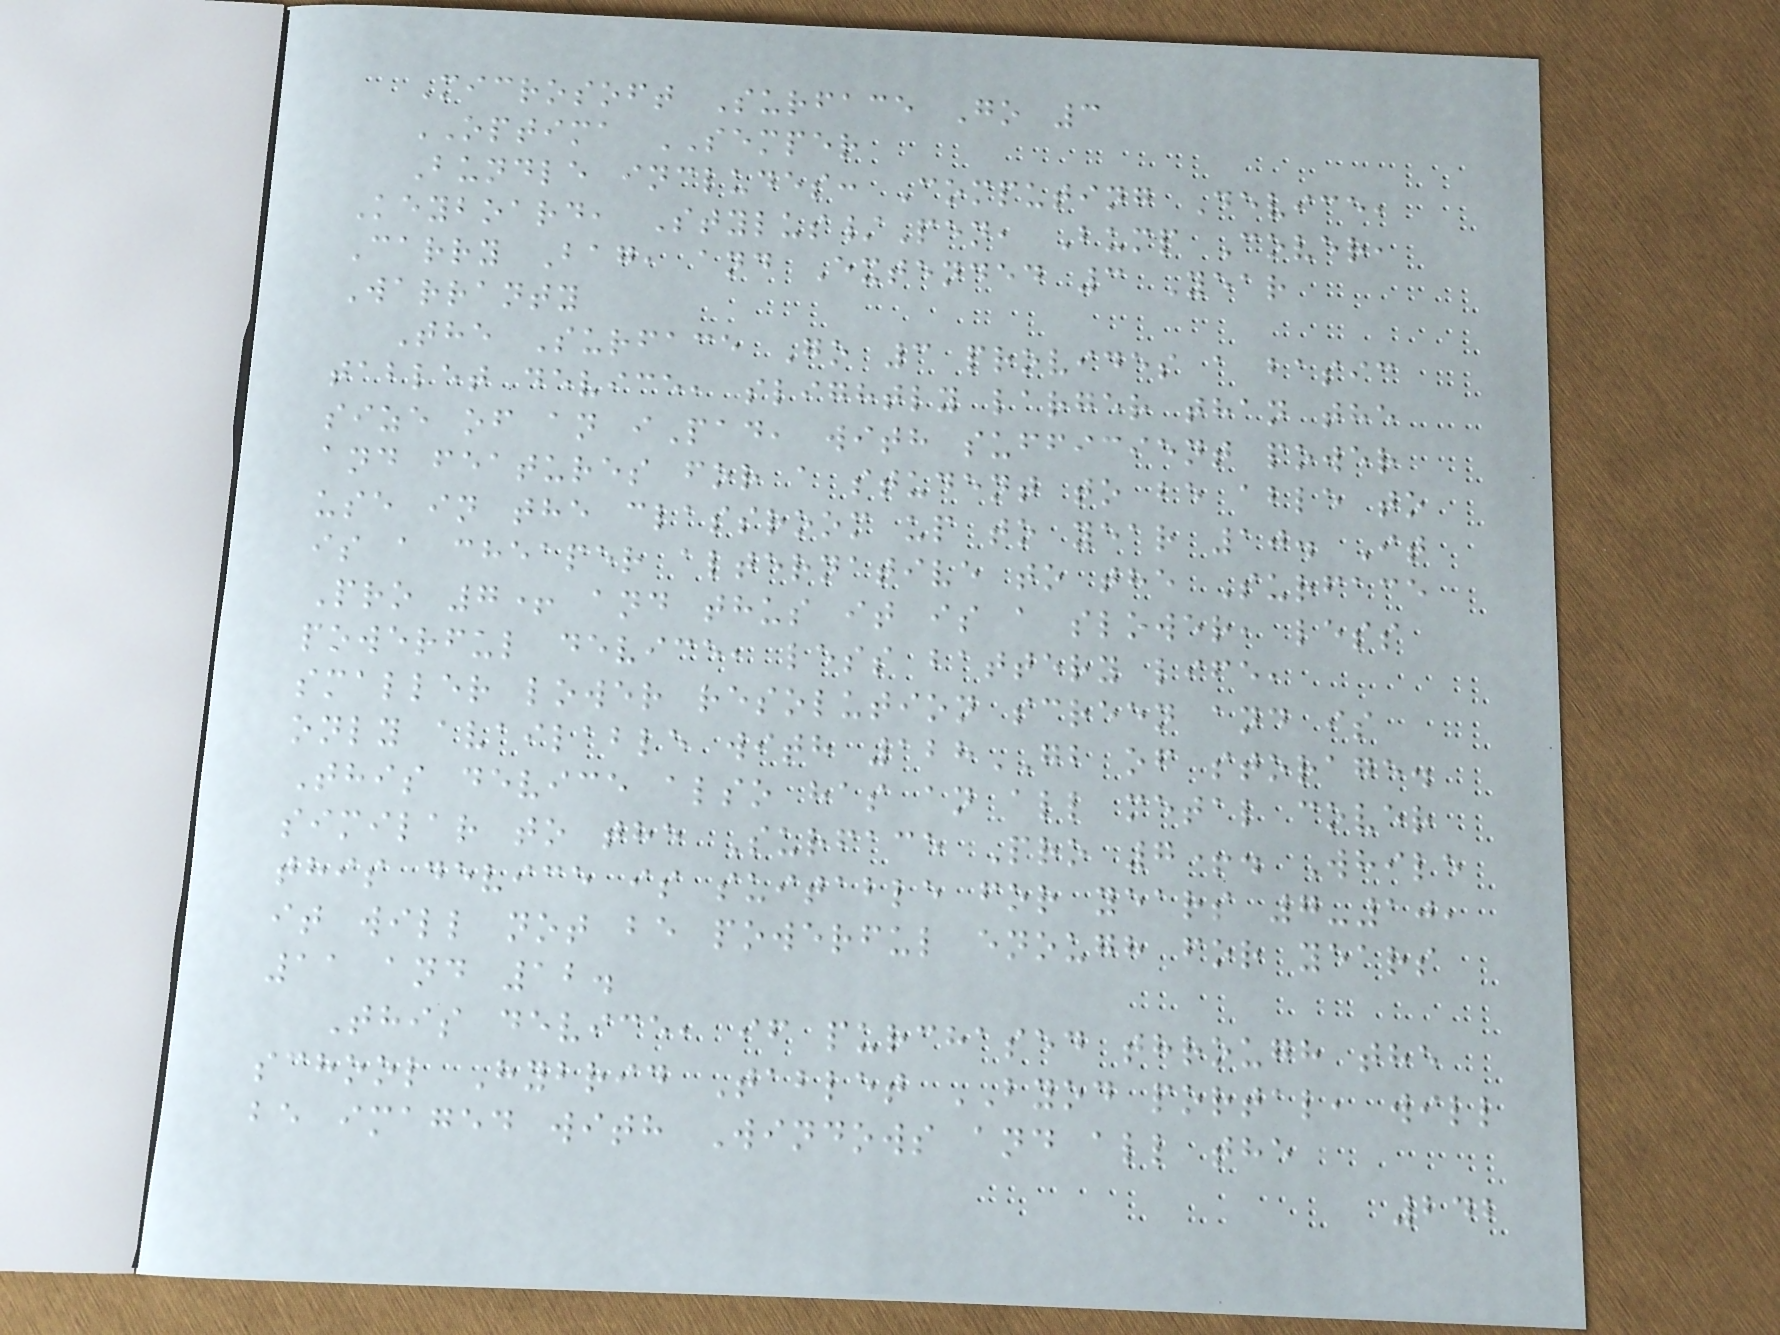Microsoft Surface Go 3
OPTIMA SEMPER
Bundle includes: Computing Device,
Keyboard, Stylus/Pen, Bump Cover,
Carry Bag, and Extended 3 Year
Warranty
The Surface Go 3 provides a basic
tablet device, slightly larger than the
size of an iPad, with sufficient power
and features for a student to be able to
use in the classroom up to year 10. It
is a cheaper alternative to the Surface
Pro 7+ and thus it is a slower, less
powerful device, less battery life,
smaller lower resolution screen and is
only available with 128GB of storage.
This device also has an all metal cover
similar to the Surface Pro 7+. While
this device is suitable for years 7-10,
it will not be powerful enough for years
11 and 12.
This device, if purchased through the
school Hybrid Tablet BYOD portal, will
be imaged with Windows and all the
242
